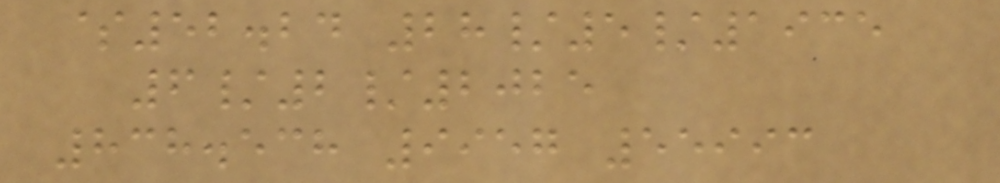$52.24 28/5/1935
6/2/2025
838.538 9957 55993
